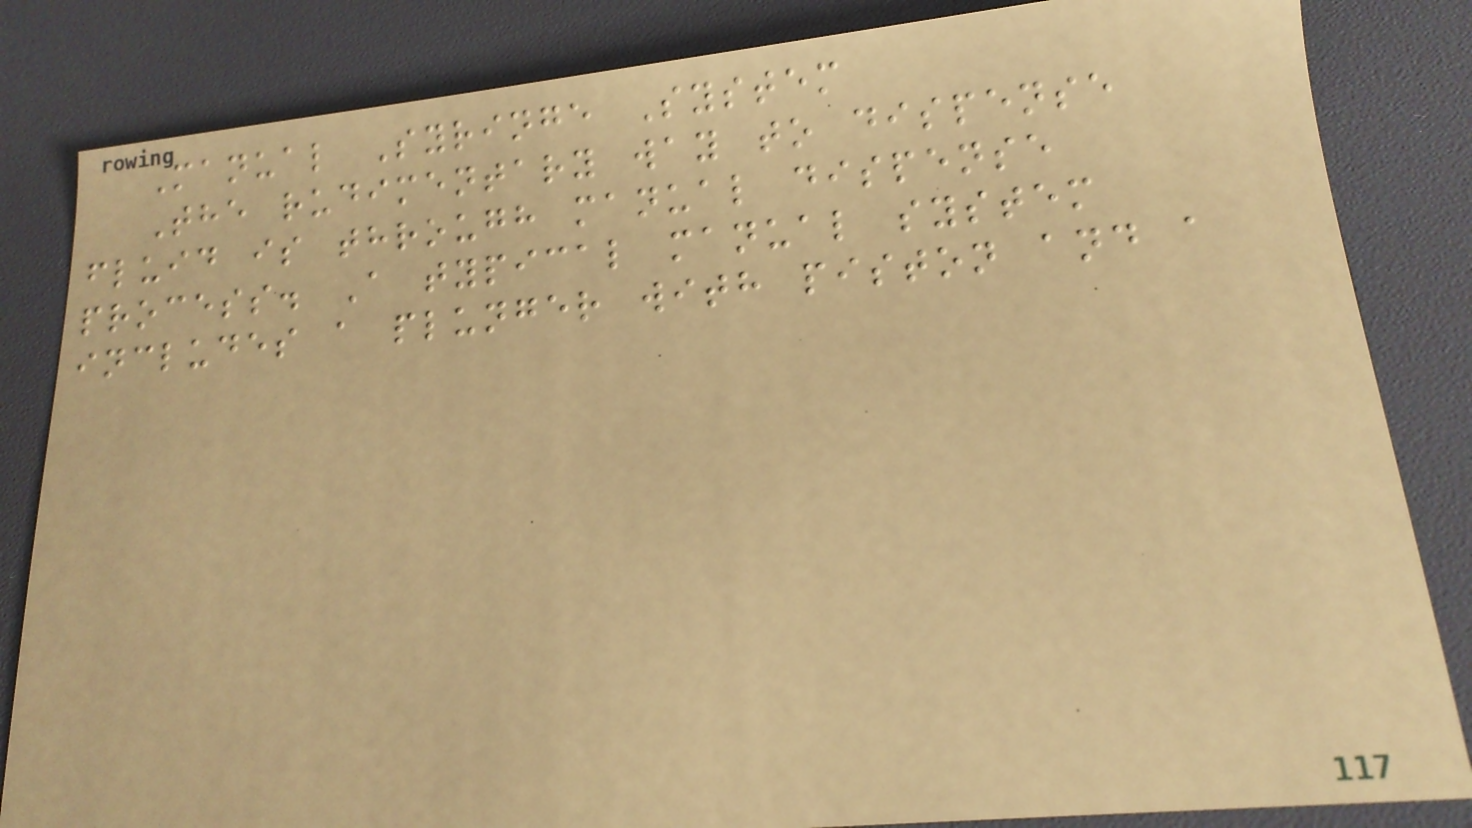Manual Syringe System
The rudimentary way to dispense
fluid is through manual dispense
process. A typical manual system
includes a plunger with piston and a
